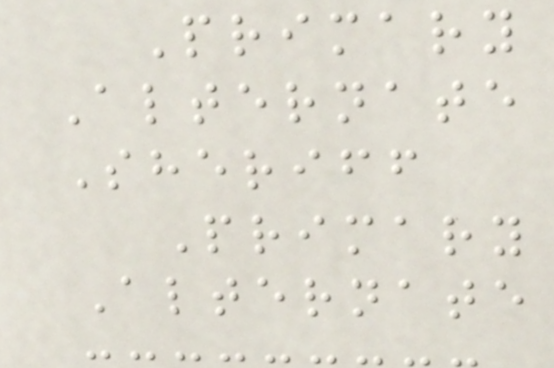Primary
Alternate
Sheriff
Primary
Alternate
